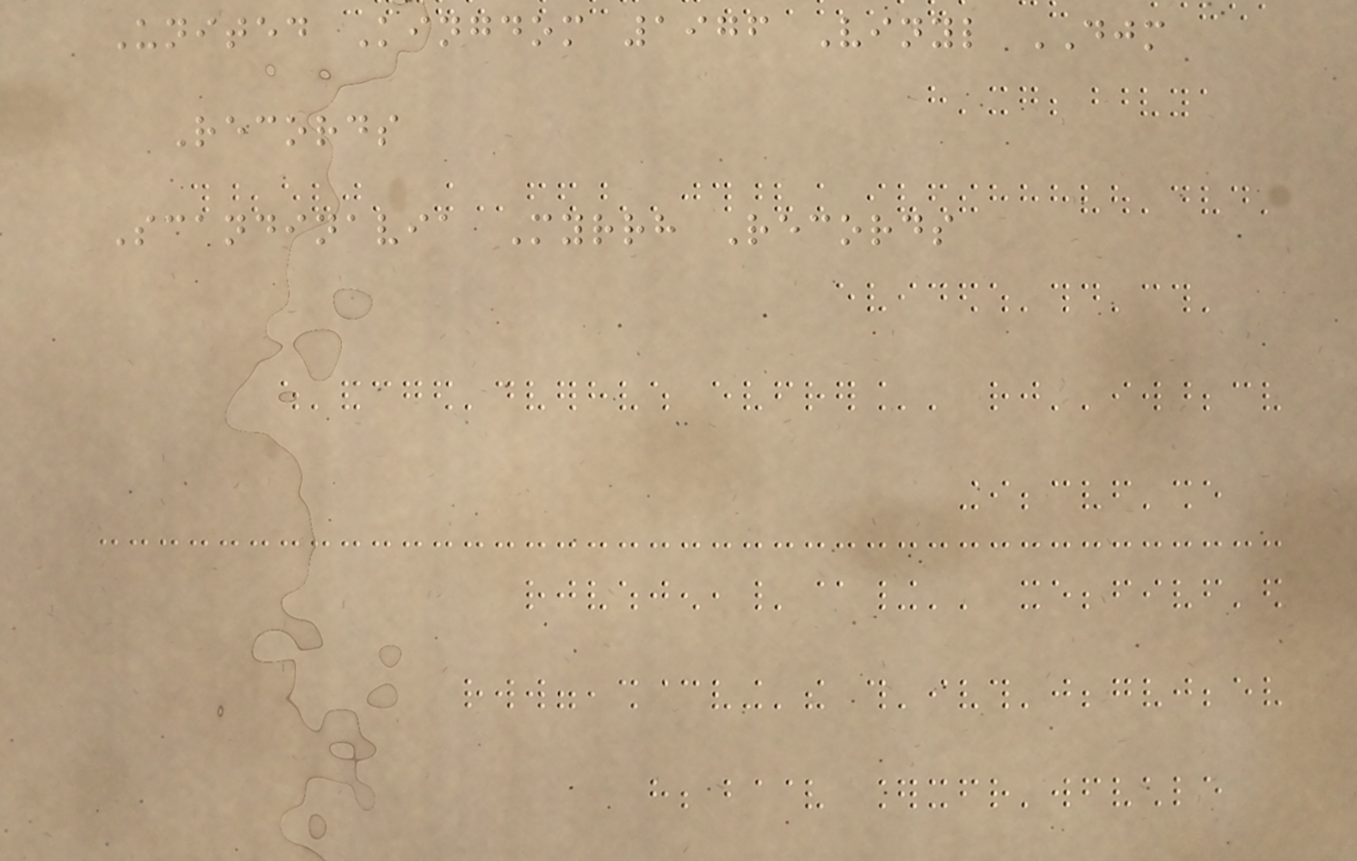United Kingdom 1976 Vinyl DJM
Records
Scandinavia Myrrh Records
